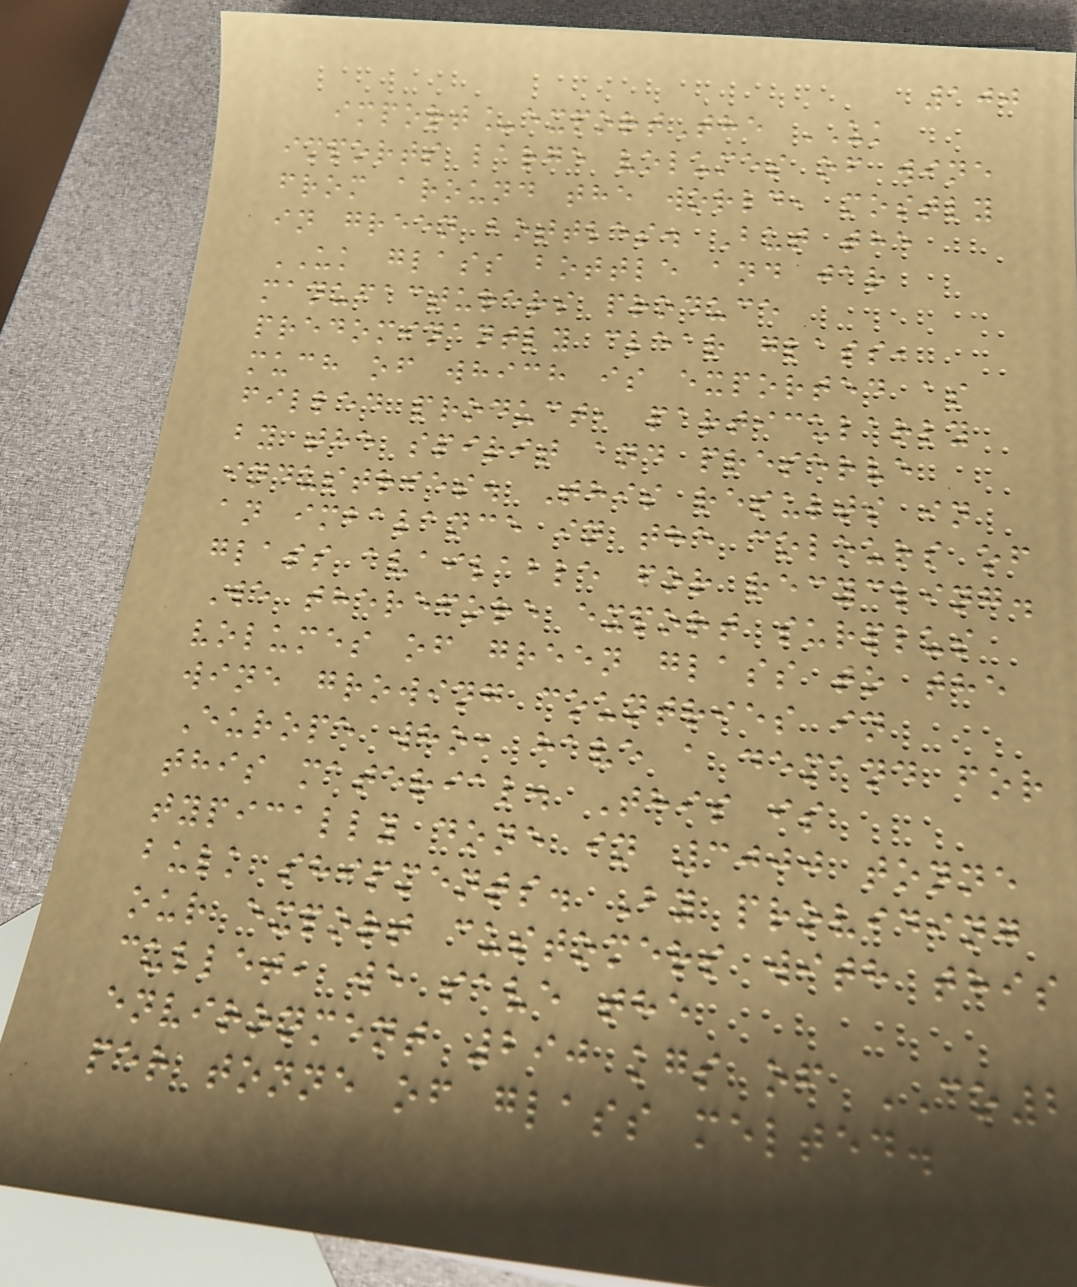100
import_exportThe UK
imports large volumes of wine
from around the world, mostly
in green bottles. But the
UK glass bottle and jar
manufacturers produce
predominantly clear glass,
much of which is exported as
filled product, particularly
by the spirit and preserve
industries. This results in
an imbalance in the colours of
glass available for recycling.
We therefore export surplus
volumes of green glass to the
wine growing countries in
Europe who, have a demand for
this material. This is
typically done in 3000 tonne
bulk shipments. By providing
our export customers with this
cullet, we save the
environment 290 kgs of CO2
per tonne of glass melted.
